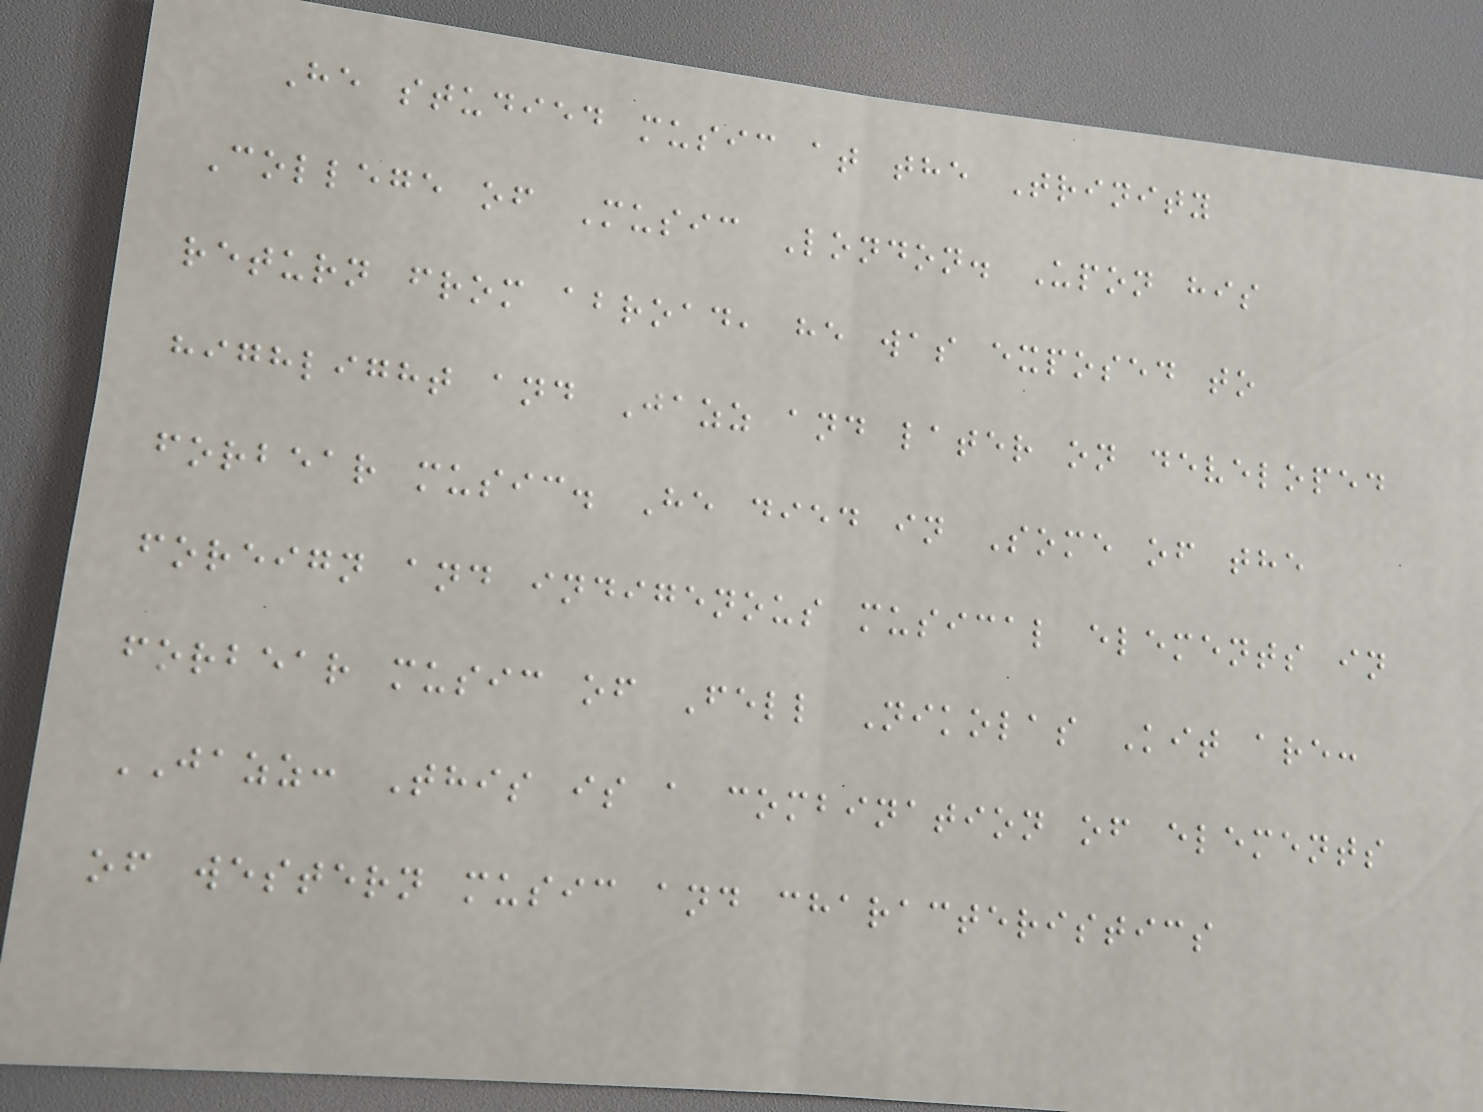He studied music at the Trinity
College of Music London. Upon his
return from abroad, he was exposed to
highlight and Jazz and later on developed
forbear music. He died in Some of the
foreign and indigenous musical elements in
forbear music of Fell Nikolas Kit are:
JAZZ: This is a combination of elements
of western music and characteristics
